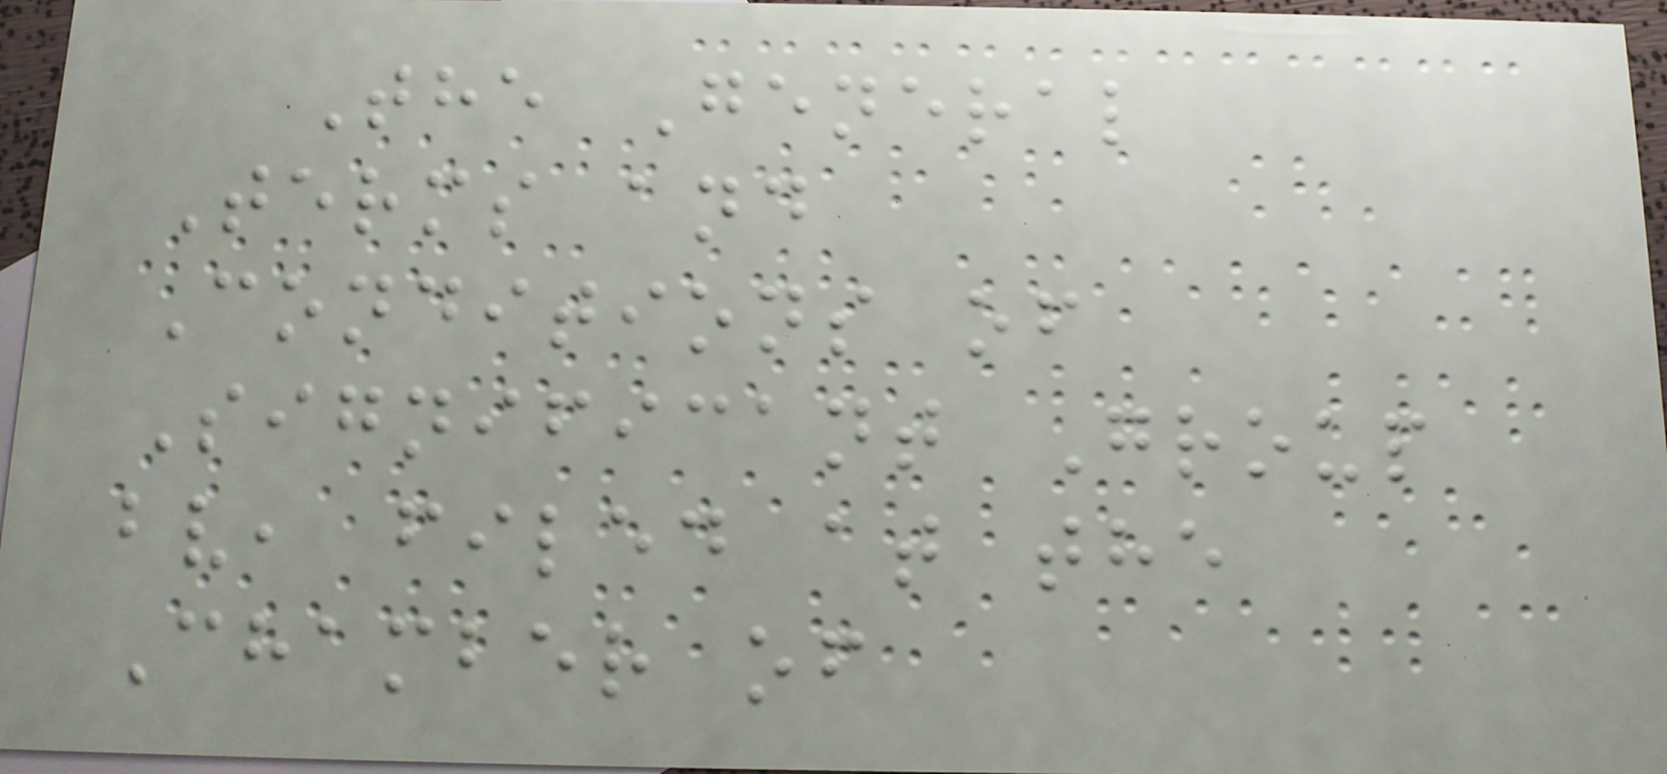The General
Terms and
Conditions of
Significant Group
bv, filed at the
Chamber of
